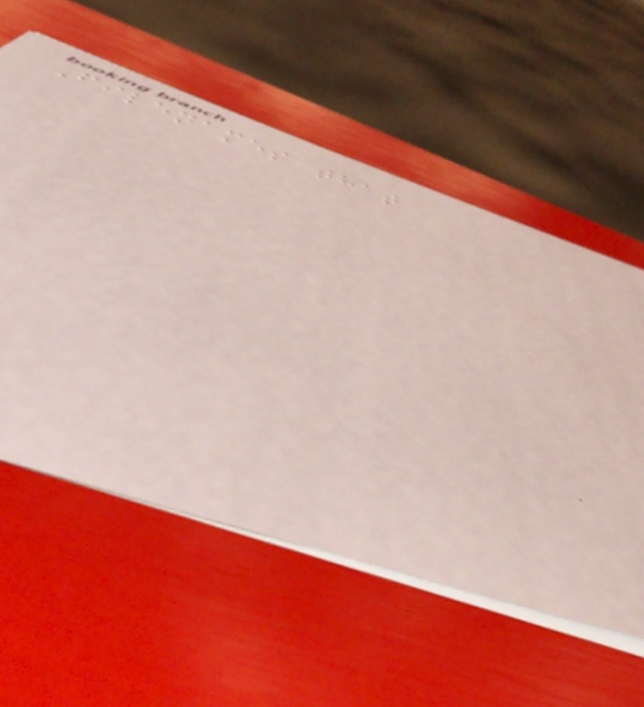Filenames that
